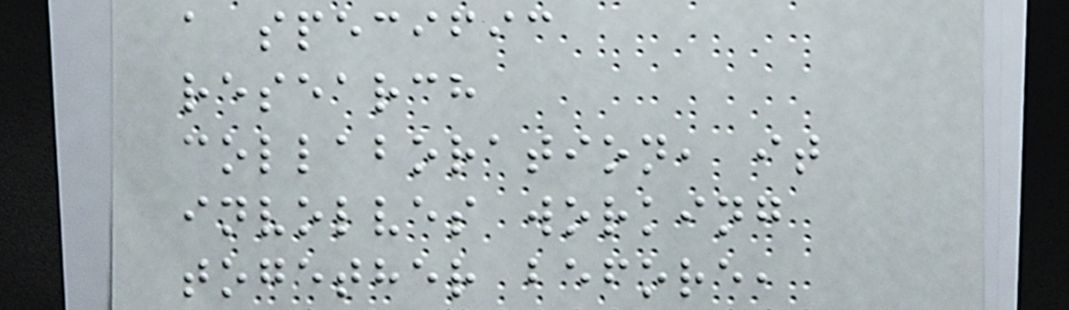a specific
research
collaboration, it
involves working
together before,
